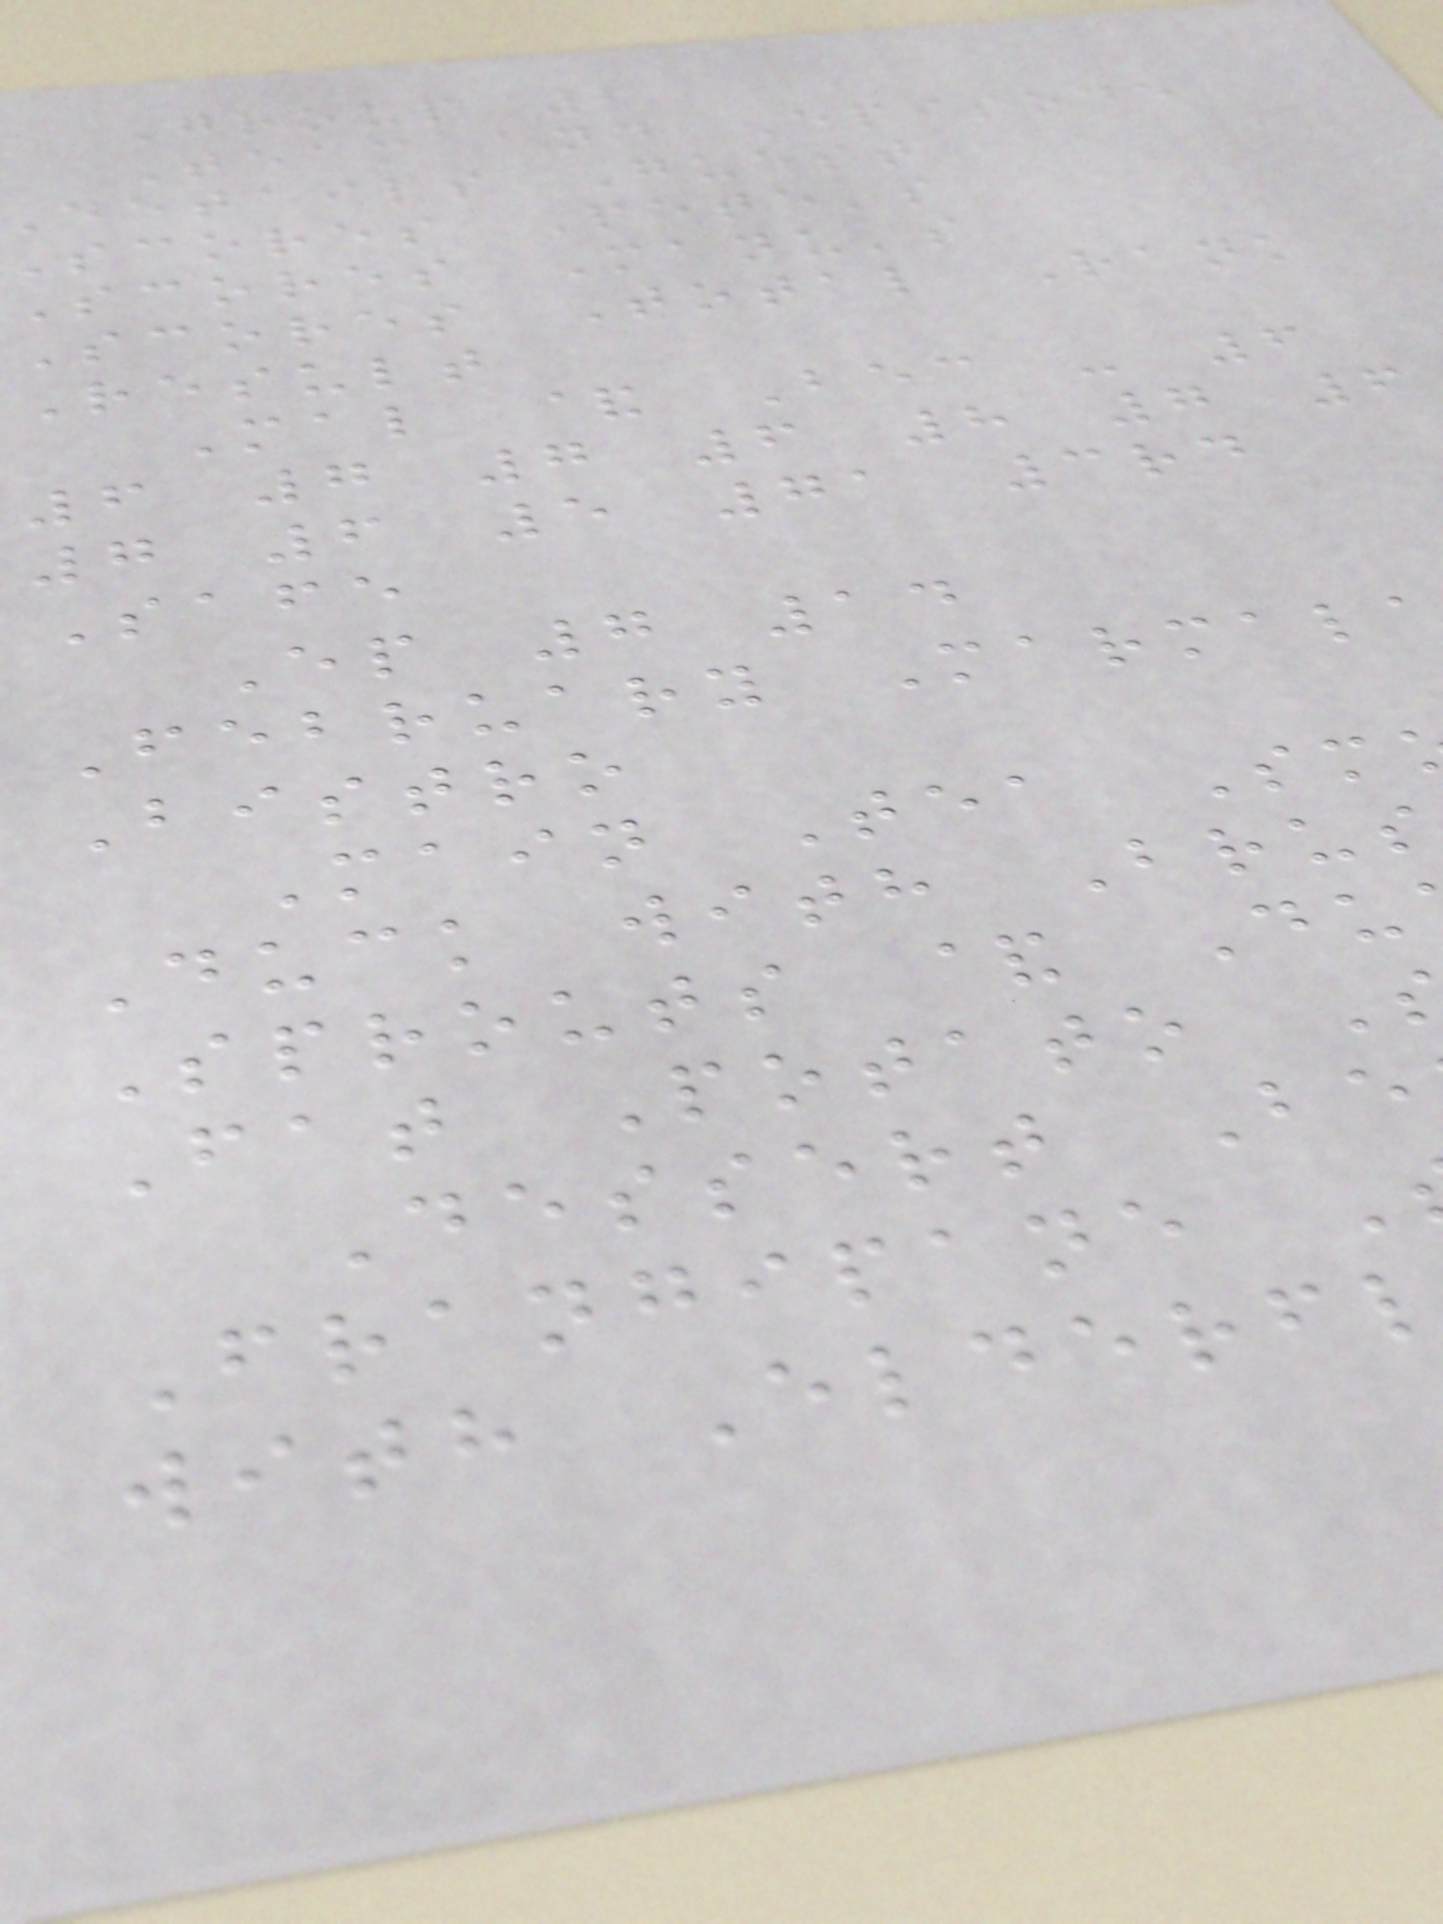Group 2
Team and Episode
details Guest
scores Pete's
Scores Manu's
Scores Total Rank
Result
Mal & Bec - 6
6 7 7 6 8 7 6
7 6 5 71 3rd
Safe
Ep 7 14
February Marmal
Bistro
Main Tea Sm
Duck with Brus
Sprouts & Du
Fat Potato
Dessert Be
Frangipane
with Elderf
